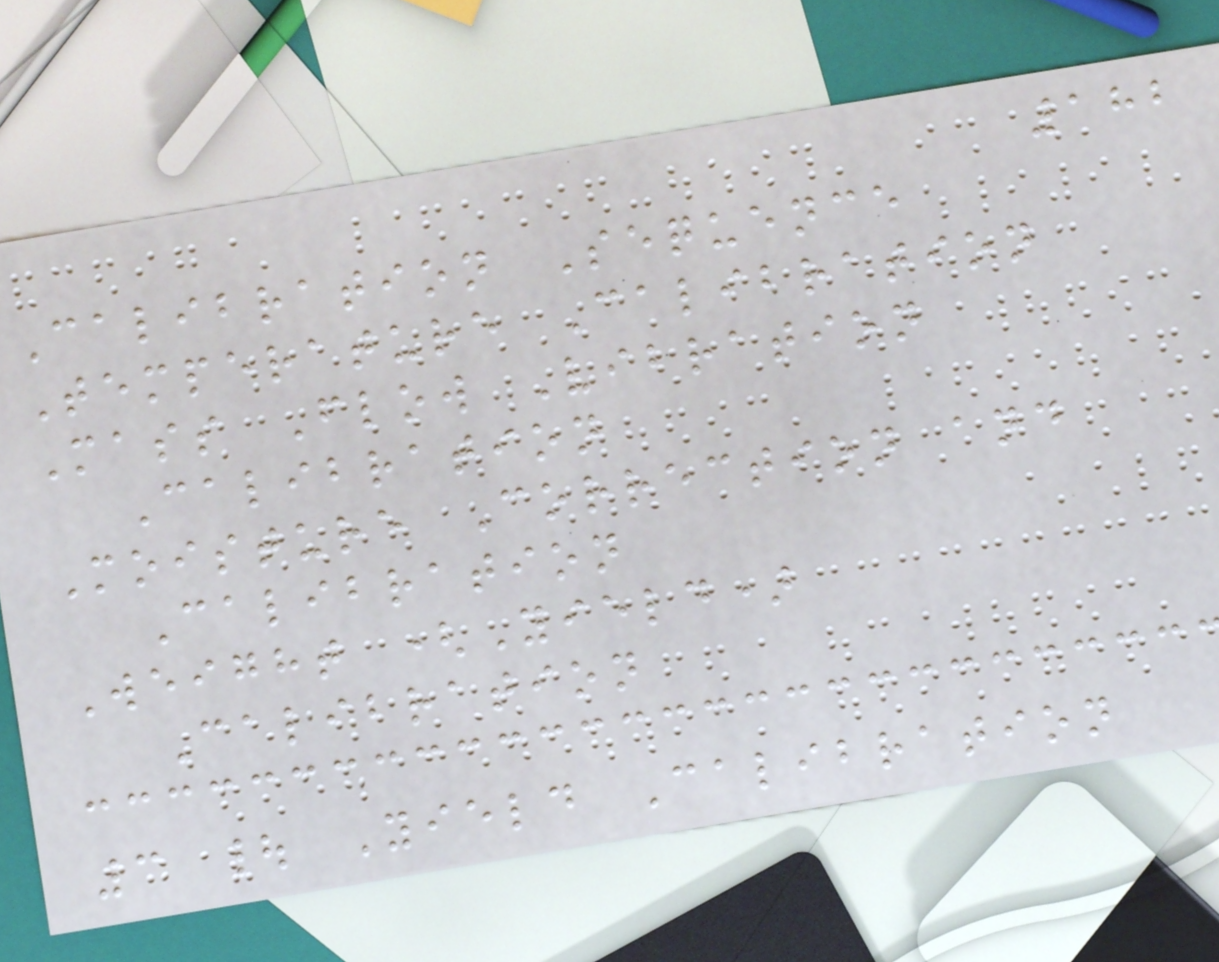182
Calibration Sequence
Temperature Calibration
Mass Flow Vibration
Calibration
Moisture Correction and
Calibration
Weight (Yield)
Calibration
3 | Yield Calibration
